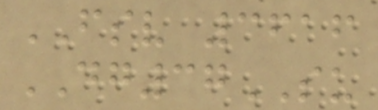FSV 3616
DG37SU
